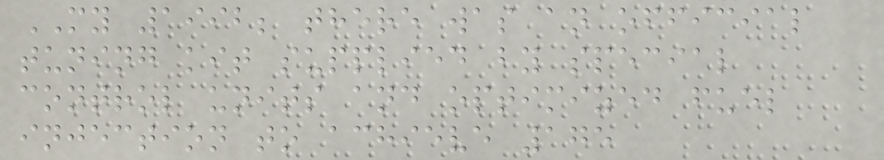MY 1992; there was an official
tuning kit supplied by special
control units and optimized fuel
injection to achieve 175
